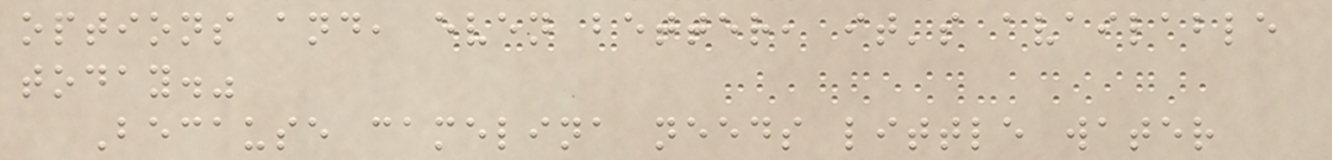options and, even better, it's available
today."
Because camelina needs little water
